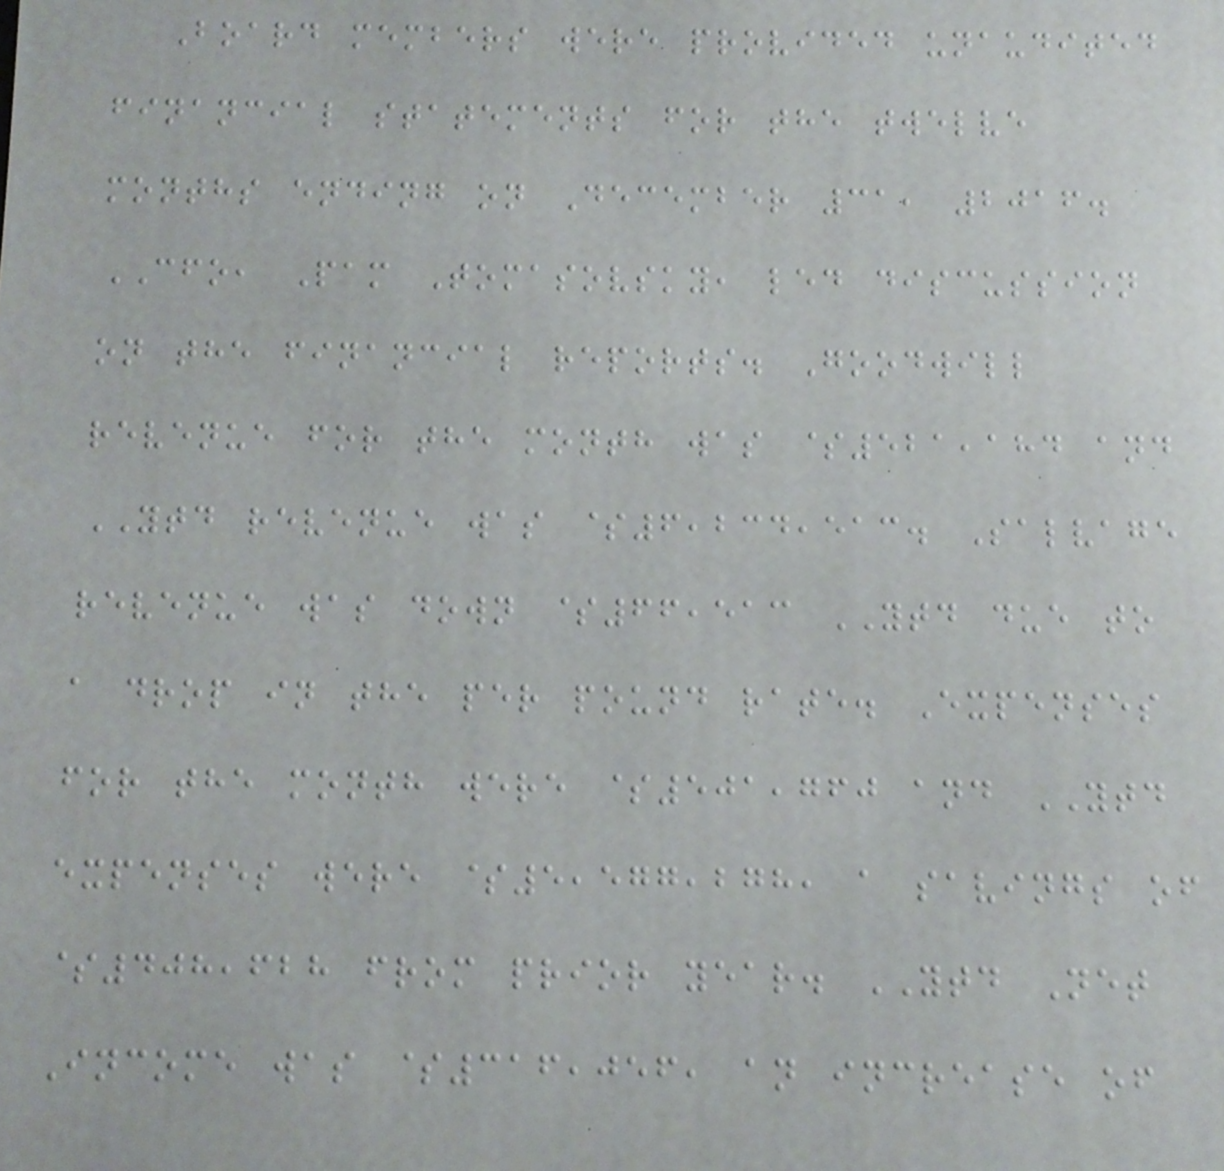Board members were provided unaudited
financial statements for the twelve
months ending on December 31, 2016.
CFO, Pam Tomasovsky, led discussion
on the financial reports. Goodwill
revenue for the month was $521,184 and
YTD revenue was $6,234,513. Salvage
revenue was down $66,513 YTD due to
a drop in the per pound rate. Expenses
for the month were $501,760 and YTD
expenses were $5,577,278, a savings of
$408,628 from prior year. YTD Net
Income was $316,056, an increase of
